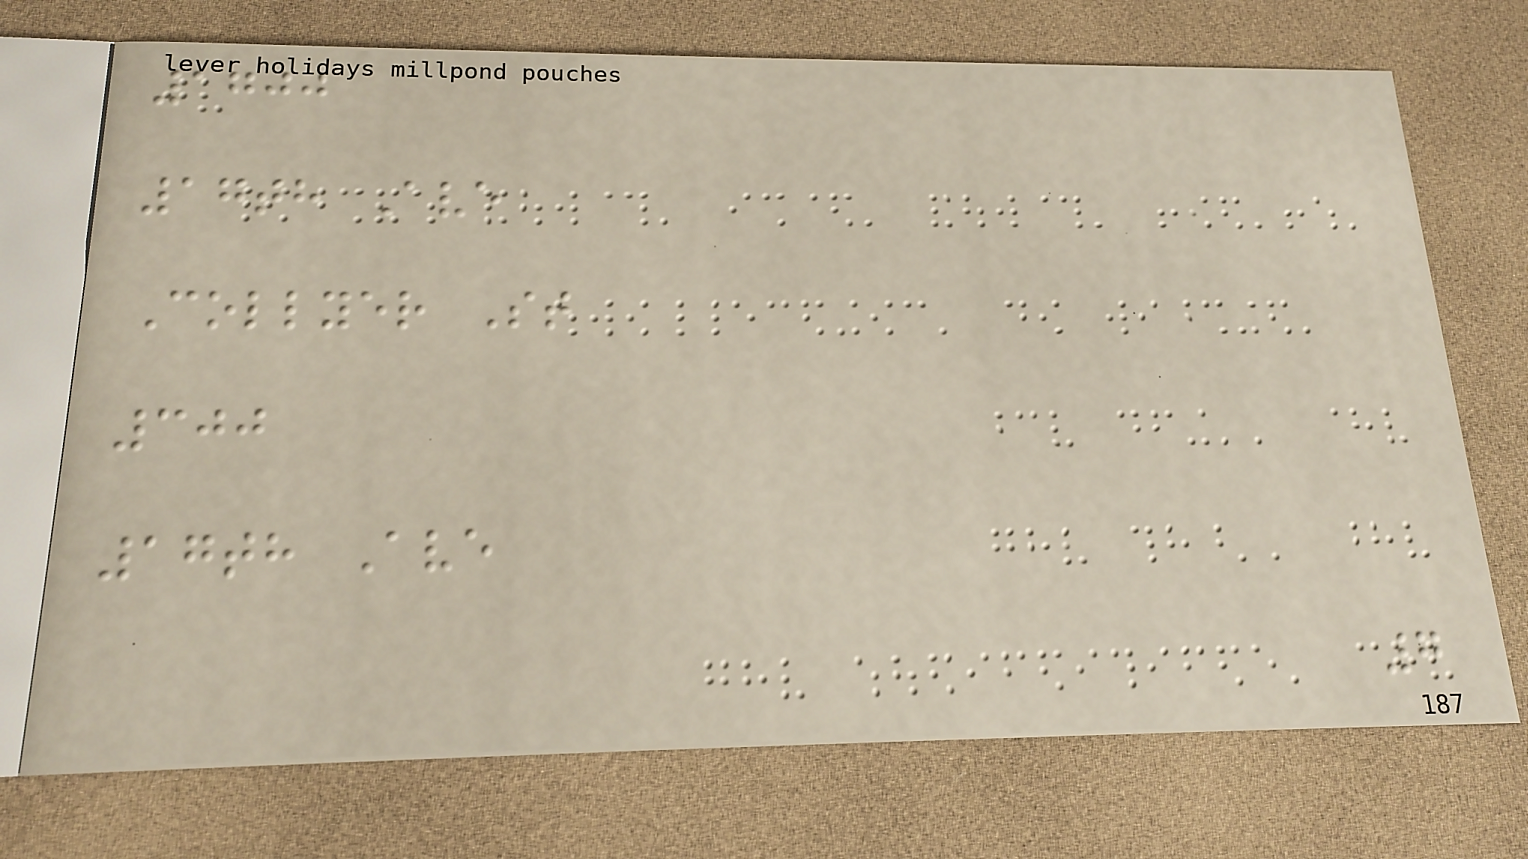1700
17th Ave
Collyer St
300
17th Ave
7
